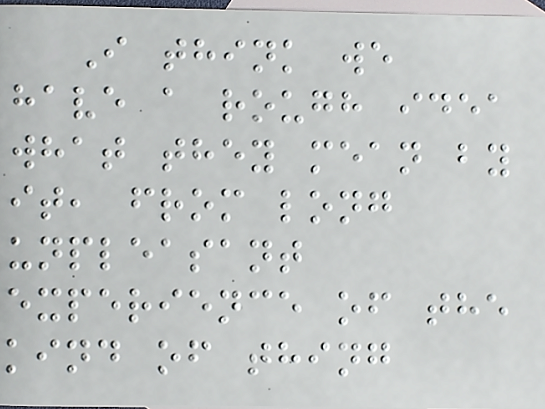I think we
have a rough idea
what they mean by
it, from long
unpleasant
experience of the
kind of thing
